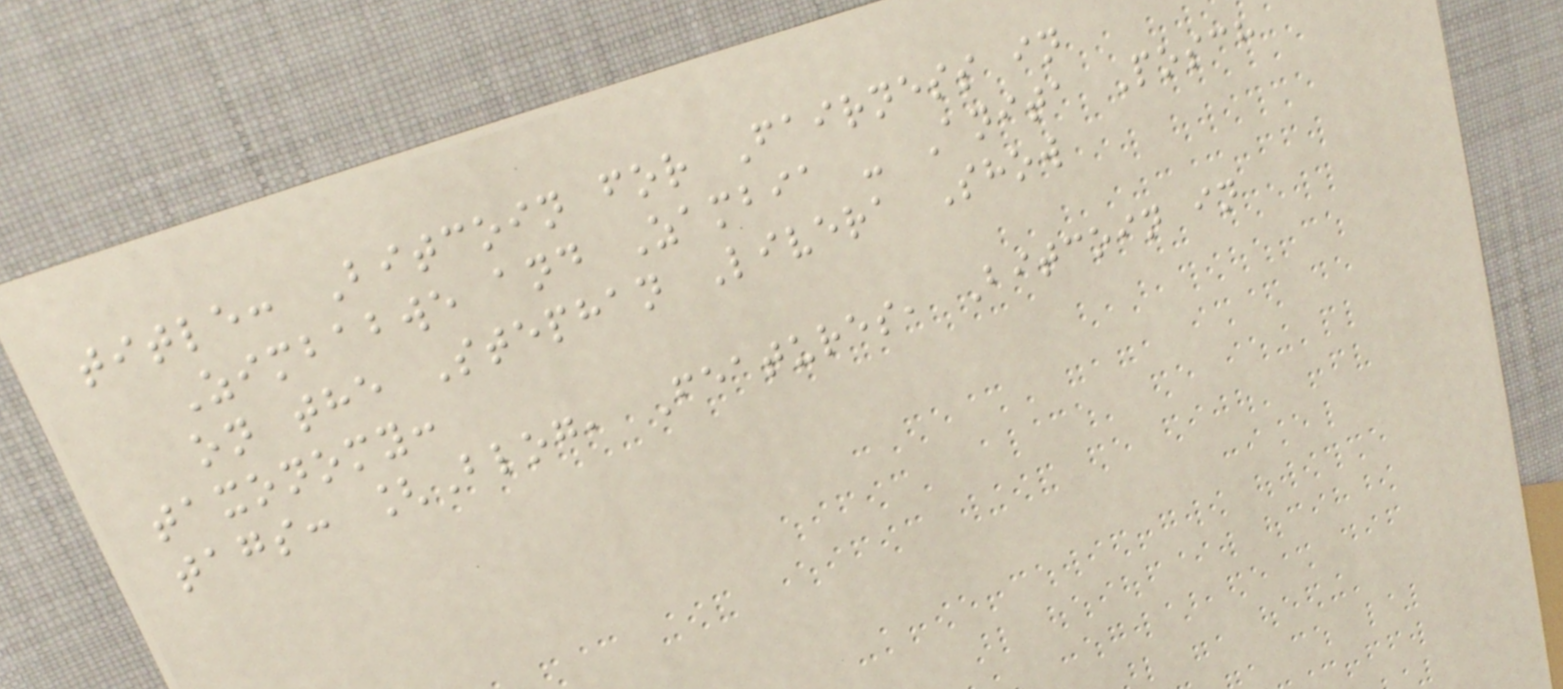title: Bitcoin for Fairness in
Zimbabwe and Zambia - Anita Posch
on the Stephan Livera Show
taxonomy:
tags: [Blog, Features, Bitcoin in
